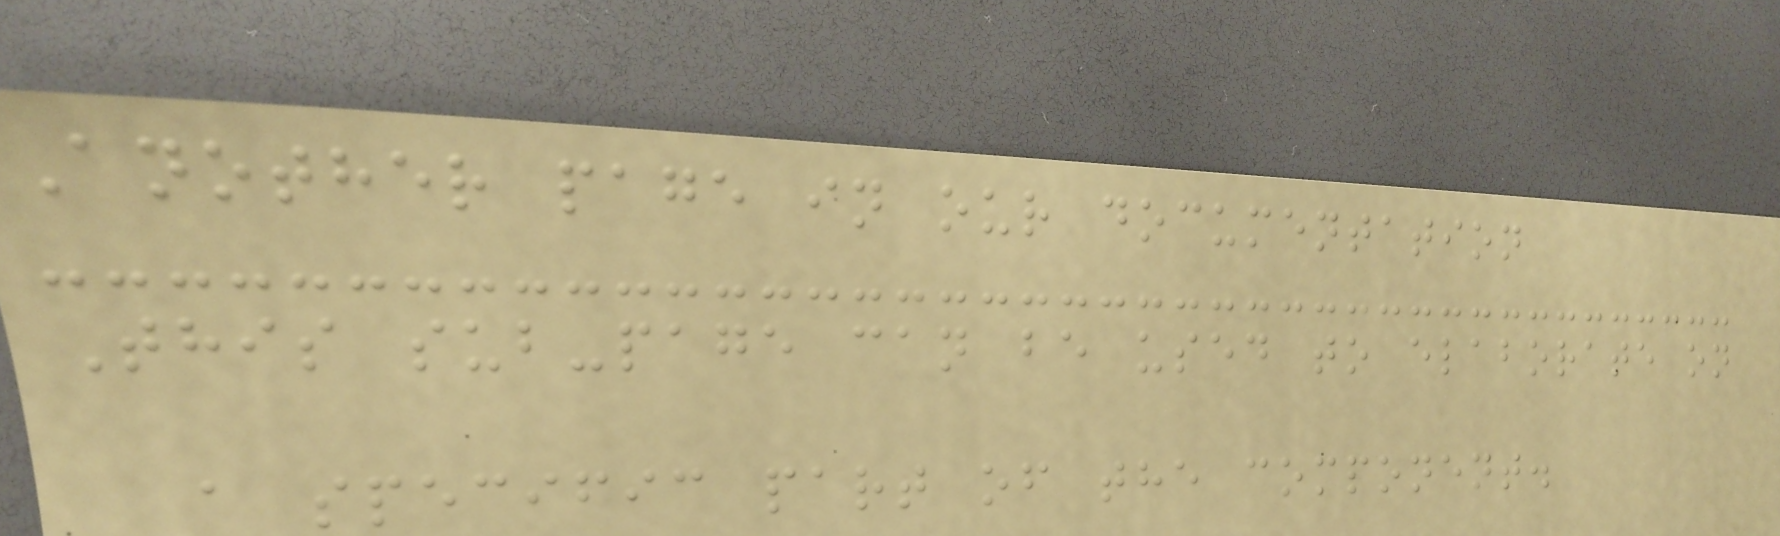Another page in our documentation
This sub-page can be used to elaborate on
a specific part of the component.
